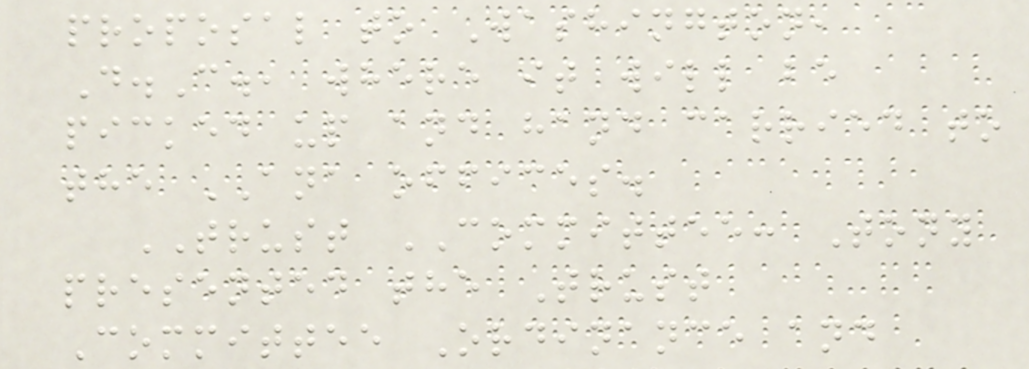proposal to Washington,
D.C., where it will be
picked up and hand carried to
the ANA offices.
TRUST COMMITTEE: Tony
presented the Trust
Committee Ordinance and
